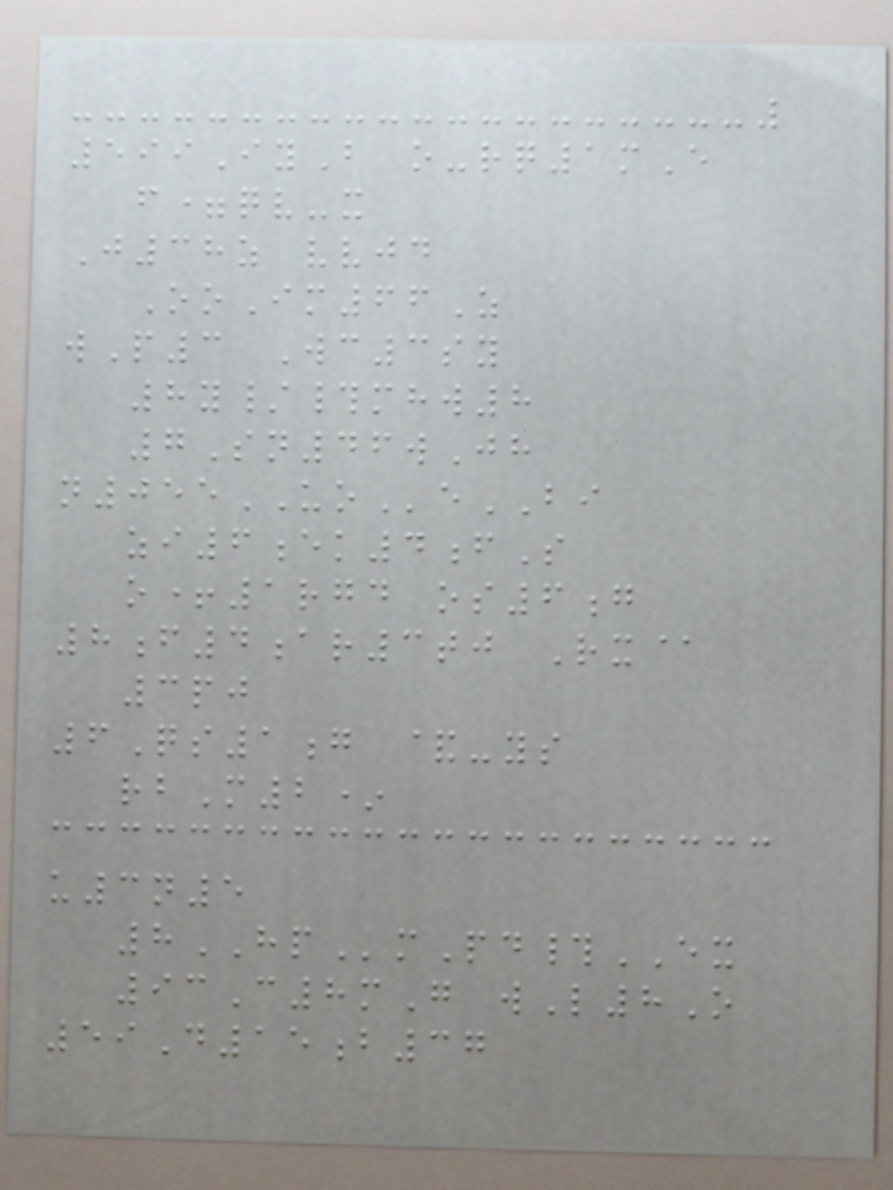599IyB o-rq1mE
f=qv-x
J38z vvjd
OoIm66Z
wP3 Wc3sy
8y/#mhw8
7Sn46wJh
n055UOeBI
zi6ek4fS
o+1rgd os6g
8f4ar3tj Rx@
3pj
6Qs1g &-ys
rbM2*
u3n5
8HPmPd#EX
93C8mG wL8O
59D15b37
